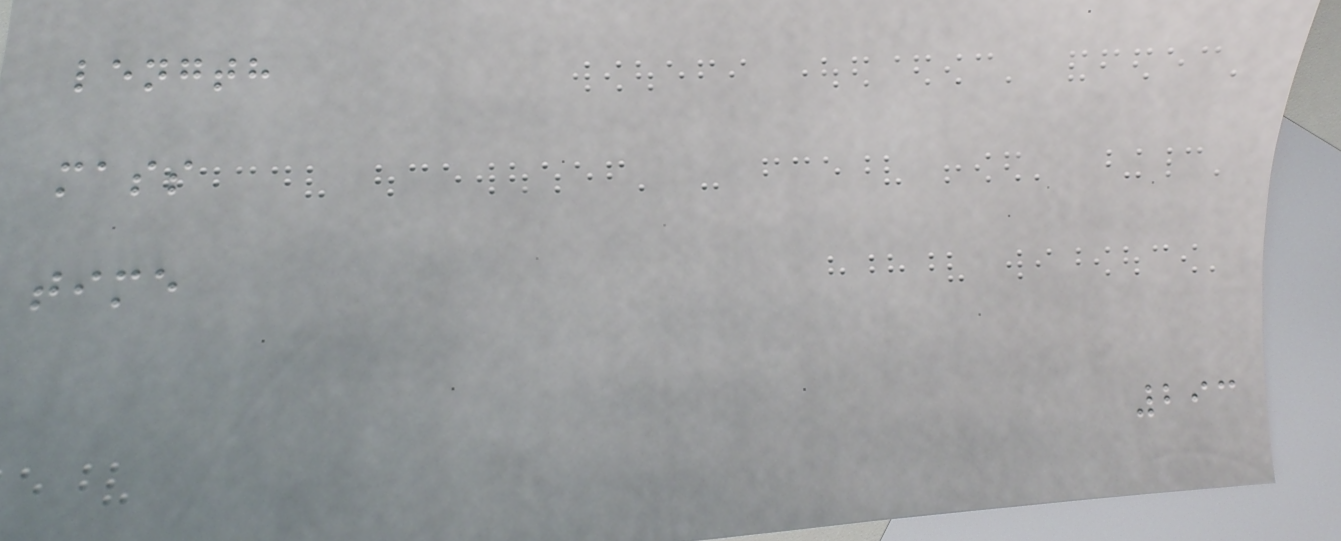length
mass
time
293
